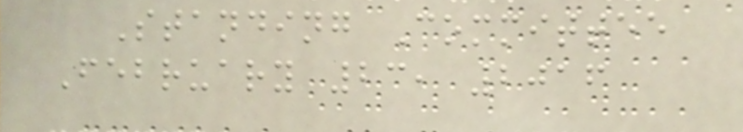Standing Committee
February 23, 2016
